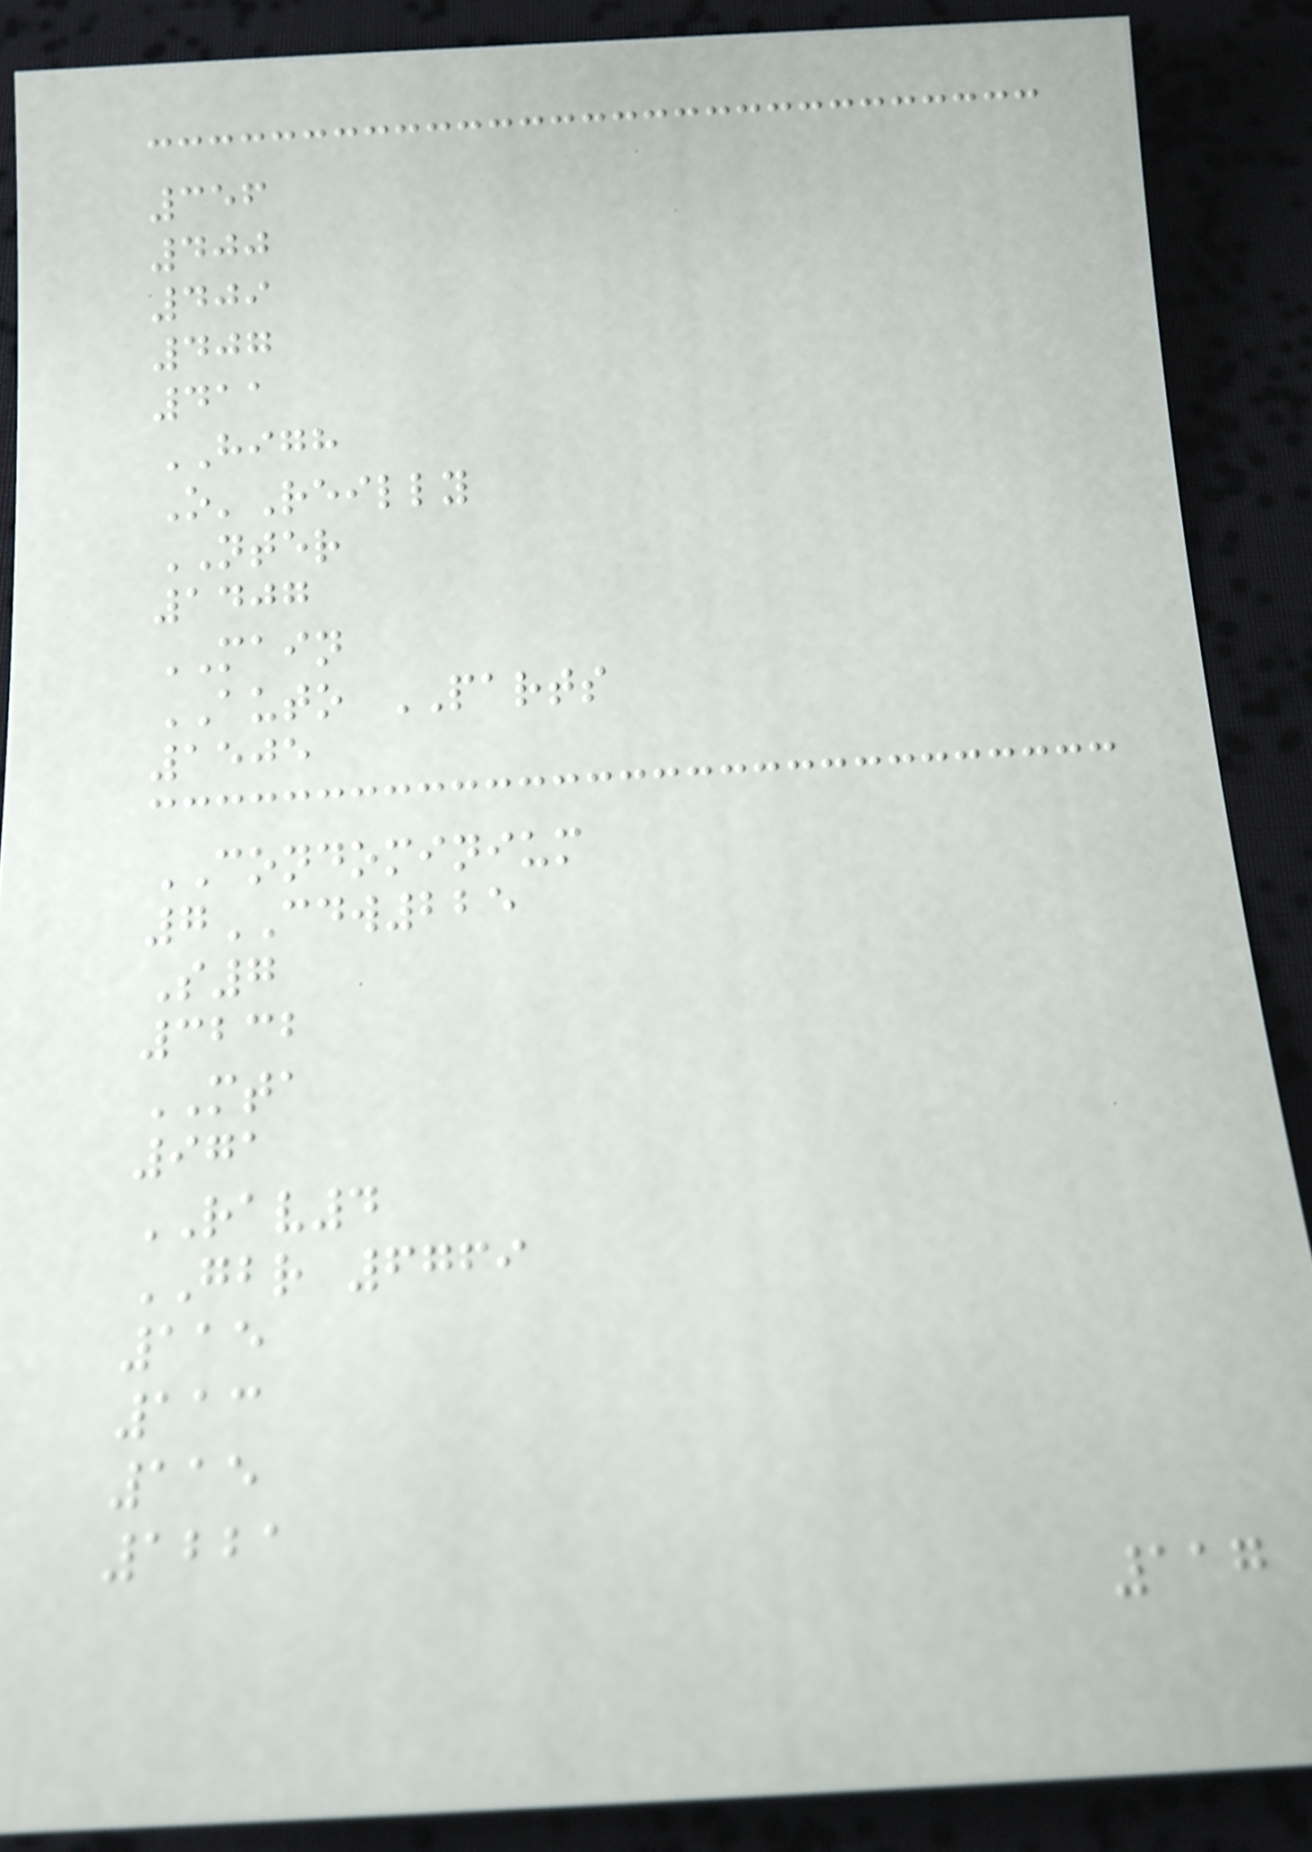356
400
409
407
411
HIGH
O'Reilly
NTER
1407
MAIN
AUTO PARTS
1505
CONDOMINIUM
7CDW225
S7
3232
MTA
971
RAV4
GBR 6769
115
113
115
1221
117
